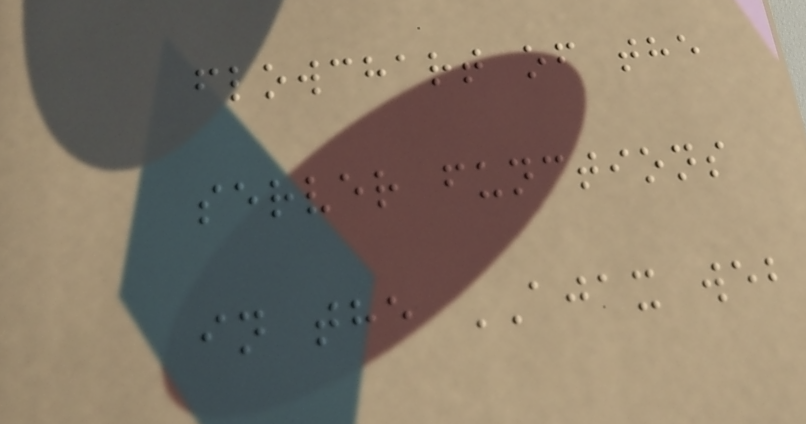flowchart of the
server functions
in the AJAX web
